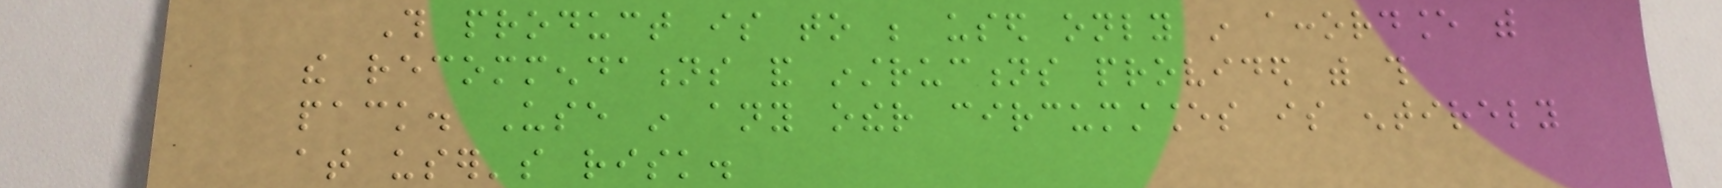This product is to be used only in accordance with
the recommendations and instructions provided with this
pack. Use in any other circumstances is entirely
at user's risk.
